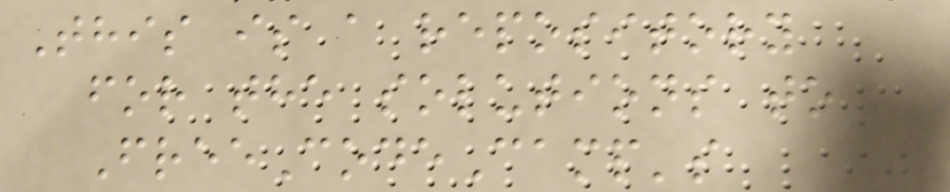This is a repository
for the solutions to
FreeCodeCamp's
